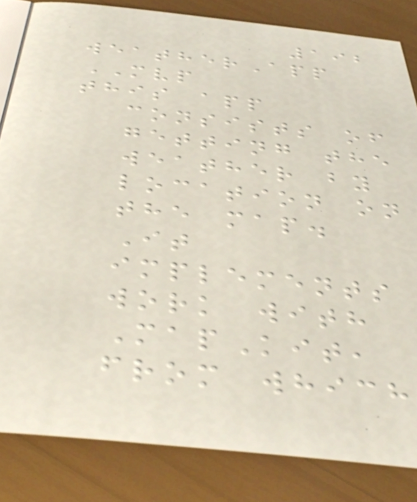192
weatherApp
MVP
this app
consists of
getting the
weather by
location on
the map.
It
implements
work with
MapKit,
from which
